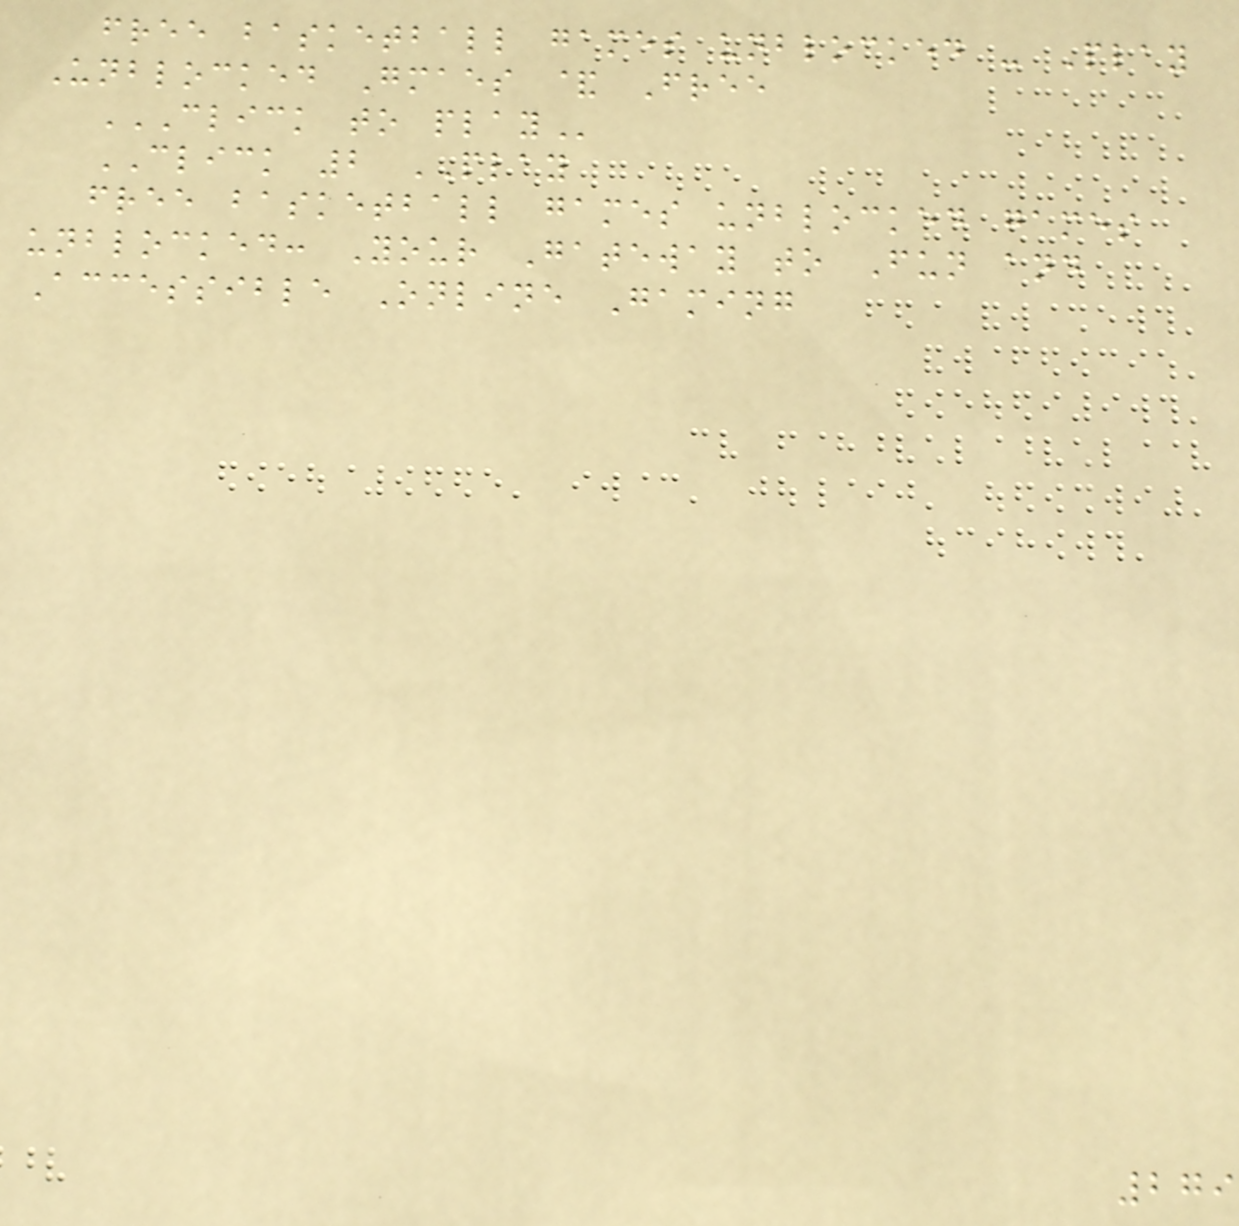free basketball games unblocked - Play
Unblocked Gmaes & Free
CLICK TO PLAY
CLICK 2 PLAY
free basketball games unblocked games
unblocked: Your Gateway to Fun and
Accessible Online Gaming
279
